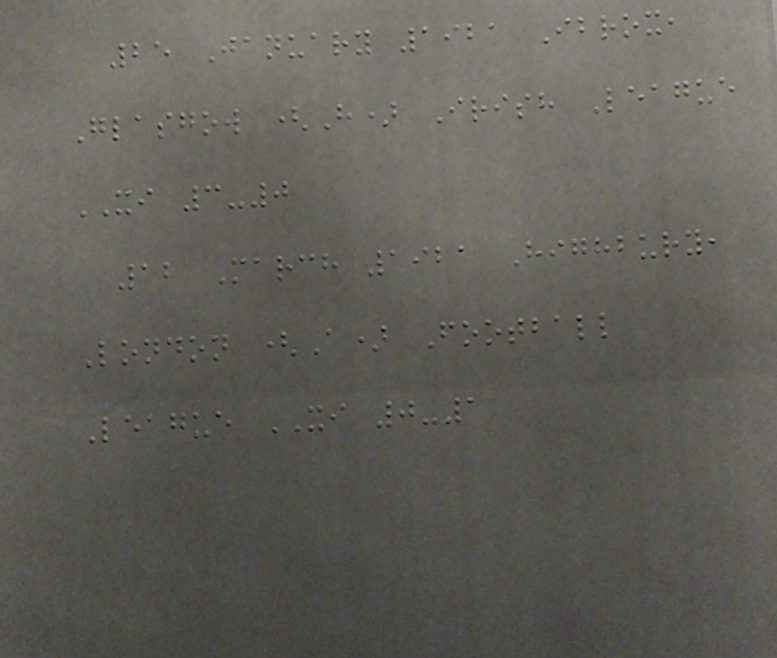25 January 1921 Ibrox,
Glasgow (H) Irish League
XI 3-0
12 March 1921 Highbury,
London (A) Football
League XI 0-1
